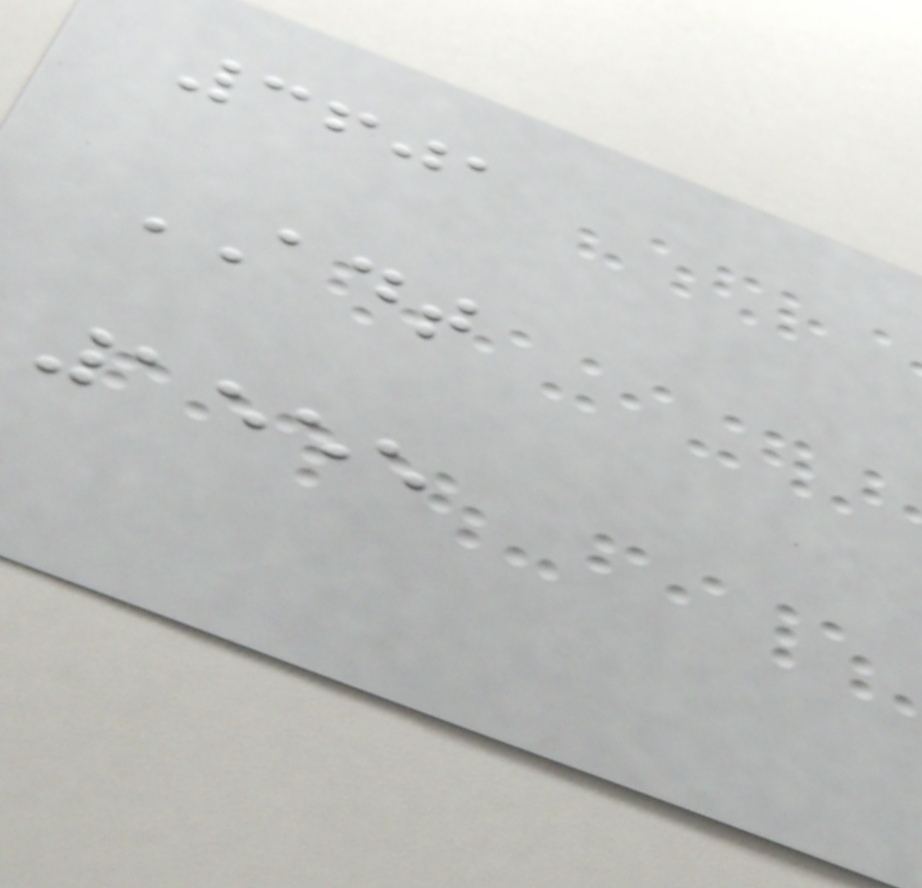3601
ADT
1555
